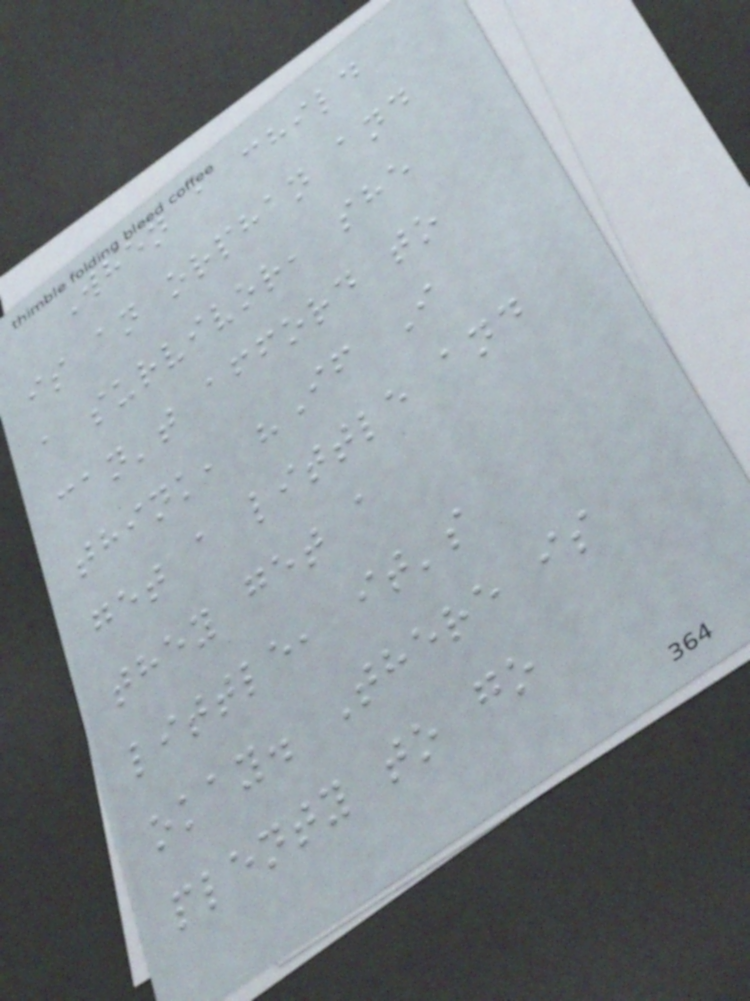When a child
is an orphan and
a survivor, she
can't afford to
think, "If I
get a little and
they get a
little, it's
okay. There is
plenty to go
